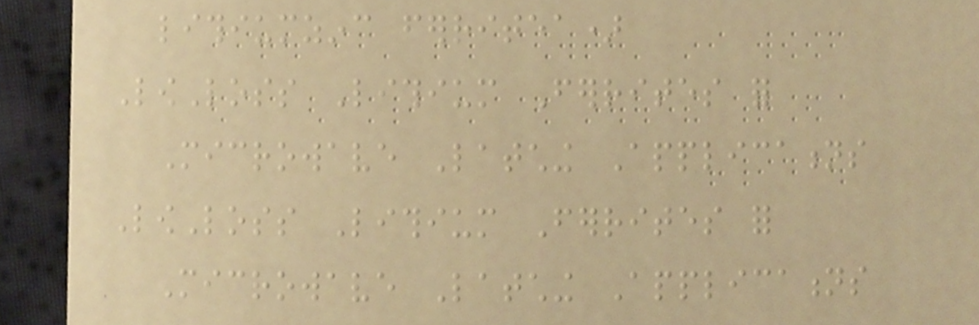lithiumzinc ferritea)
LowLoss Lithium Ferrites for
Microwave Latching Applications
LowLoss Lithium Ferrites for
Microwave Latching Applications
